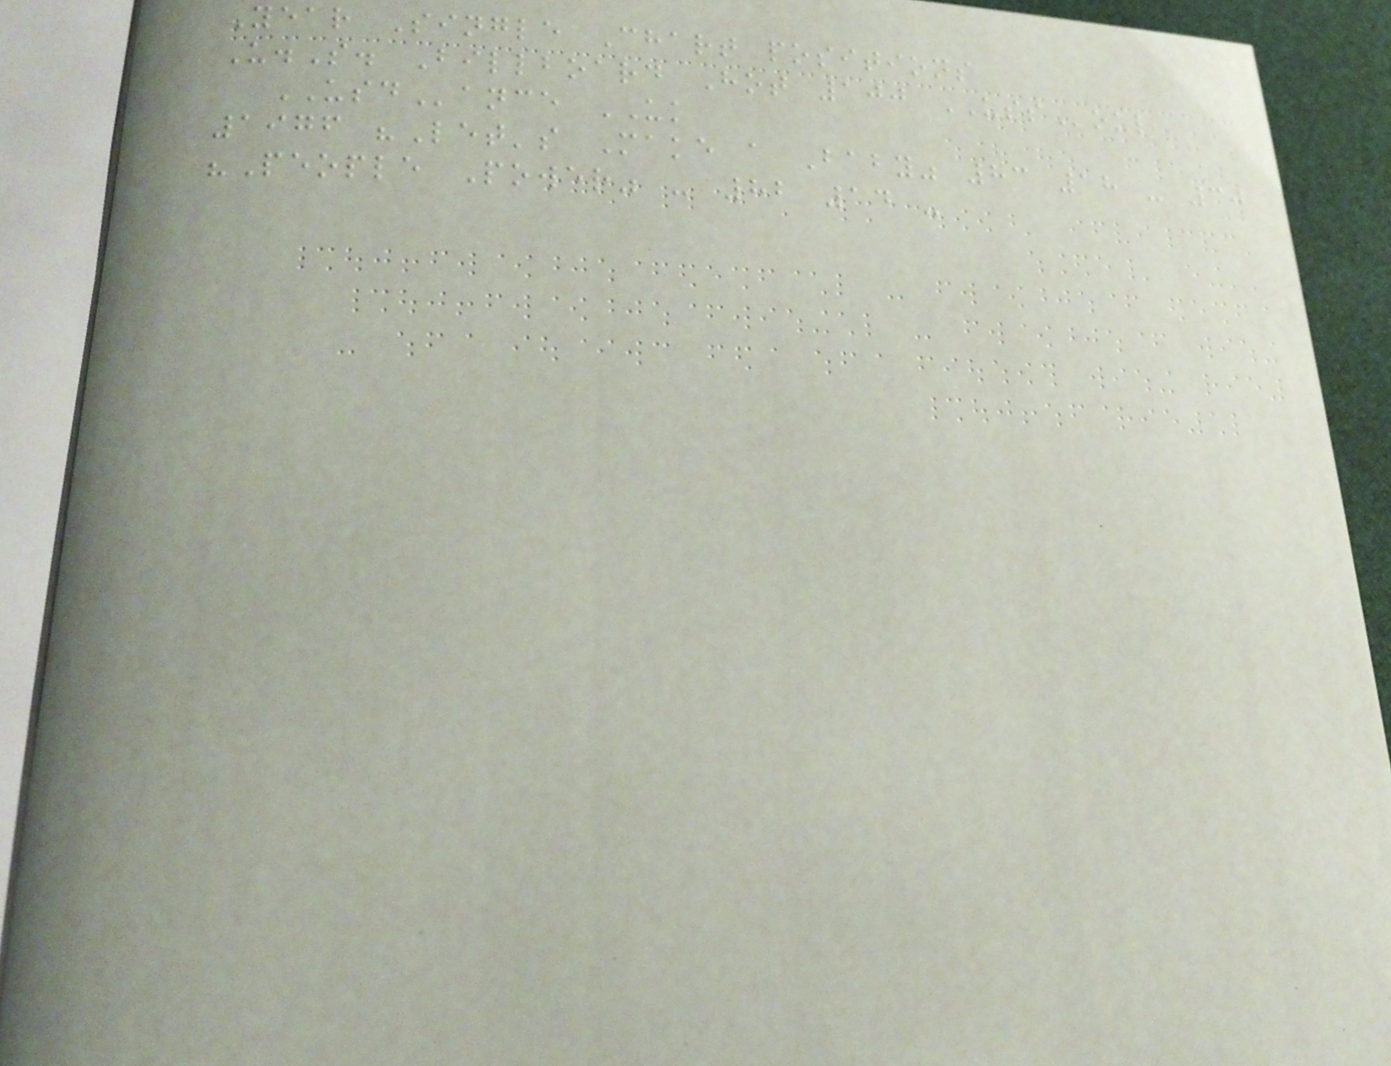Year Single Chart positions
U.S. Billboard Hot 100 USSoul
USDance UK
1976 "Let's Make a Baby" 83 18 - 30
"People Power" - 82 14 -
